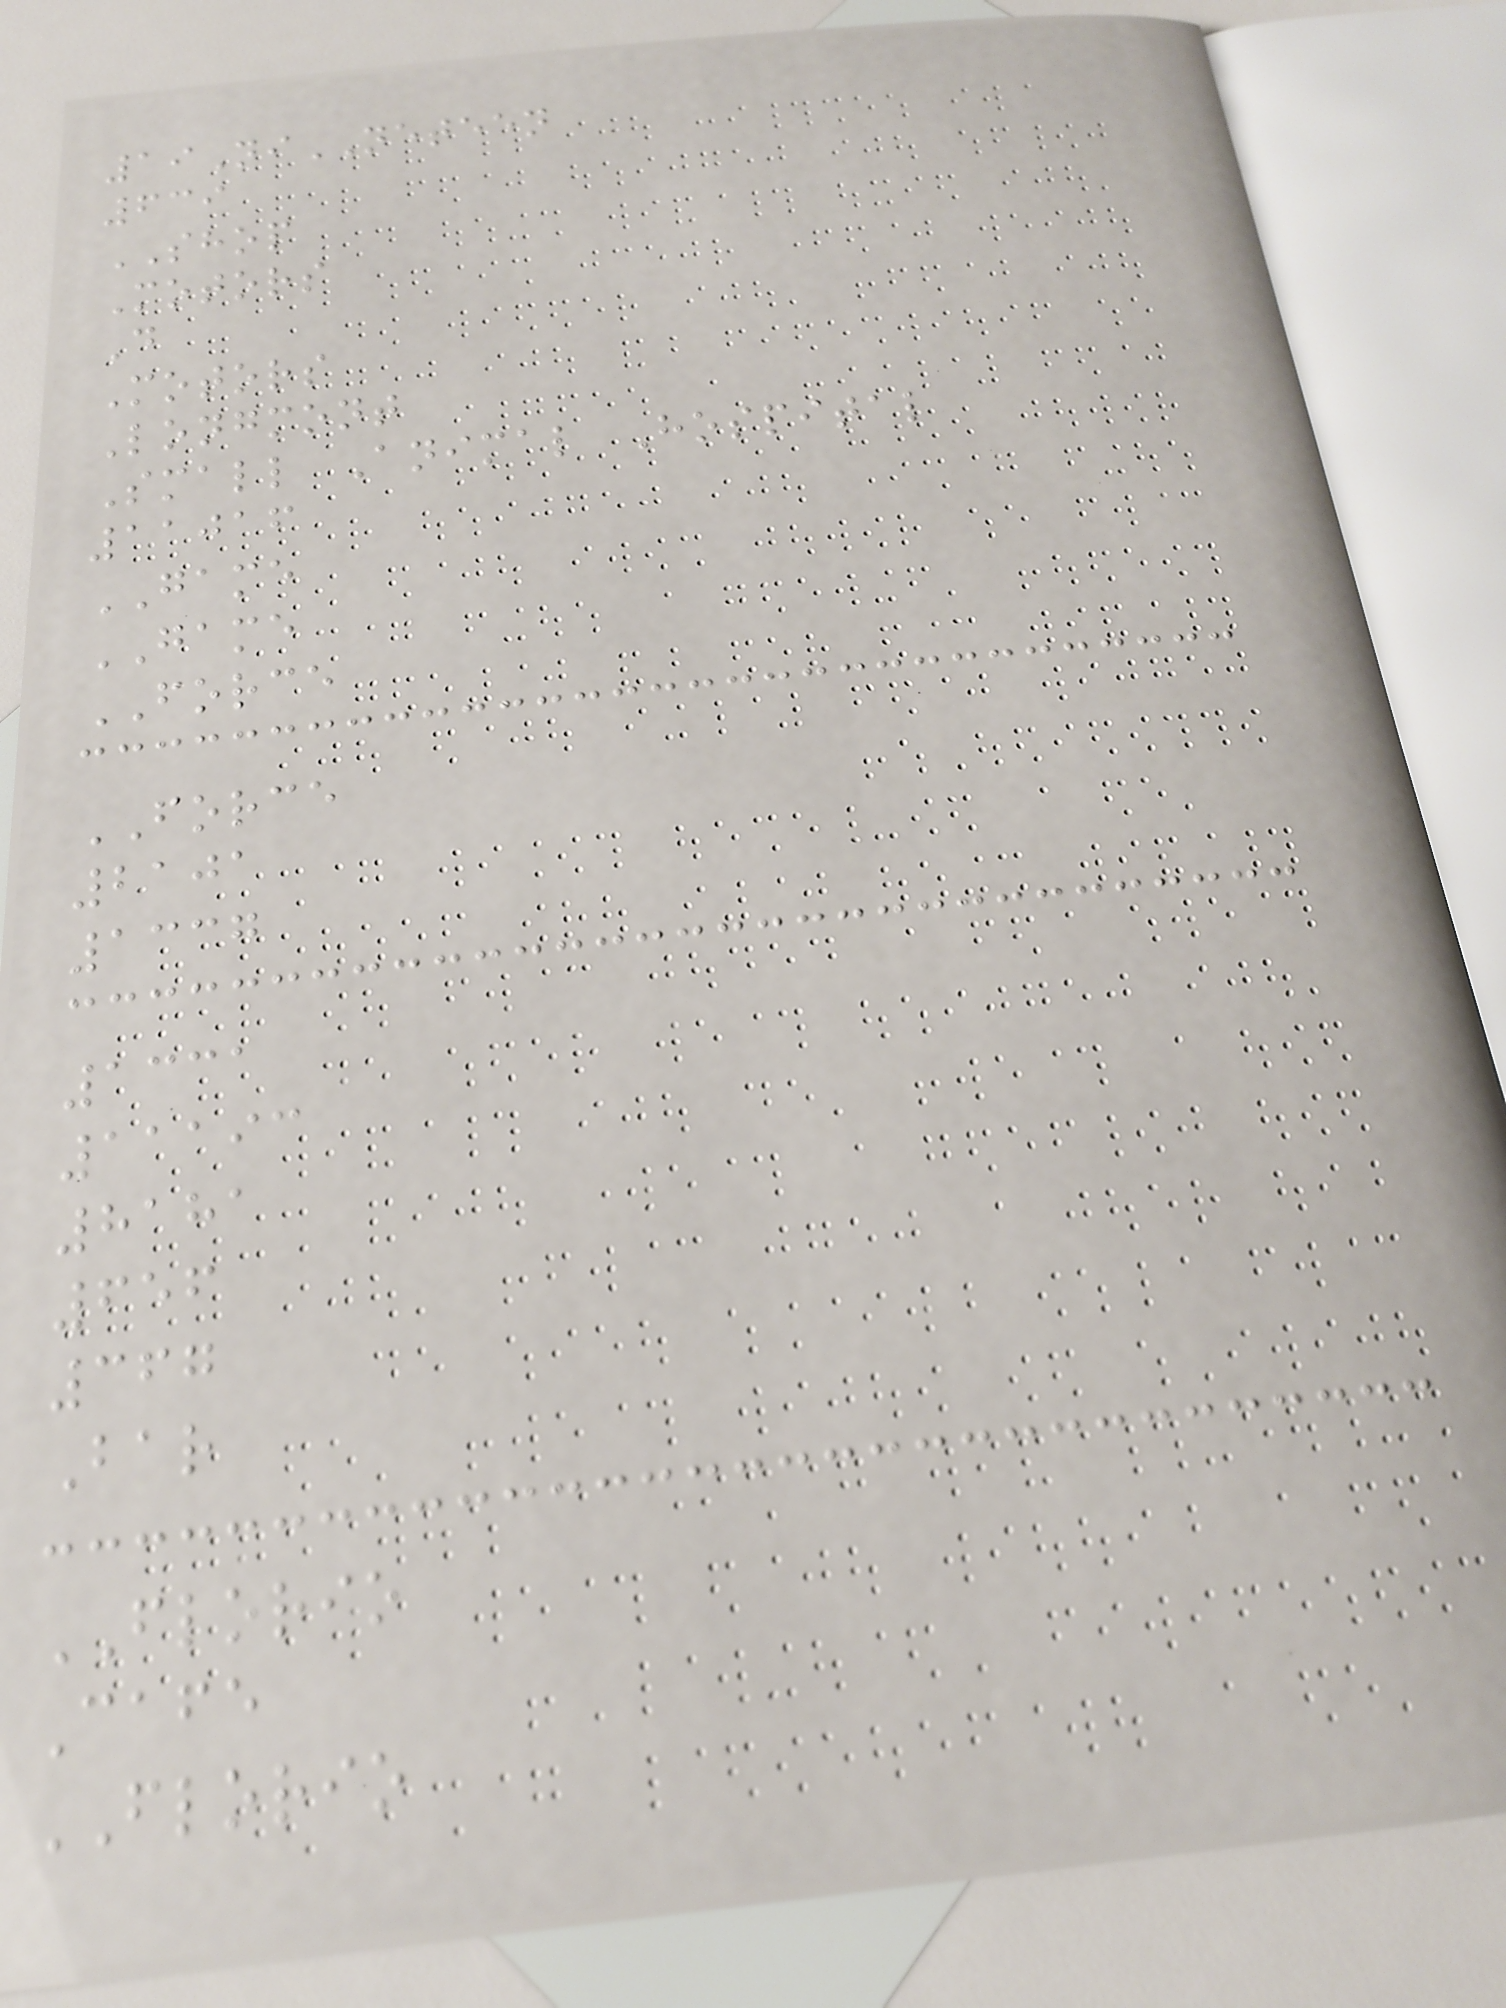19NiNETEEN
639
SHOP
Motors
D
Motors
Longmont
Small Animal Hospital
11016
GAME
GAME
FORCE
FORCE
2101
1337
1331
11193
8181
656
367
Bar
FLORIO
Cafe
FLORIO
